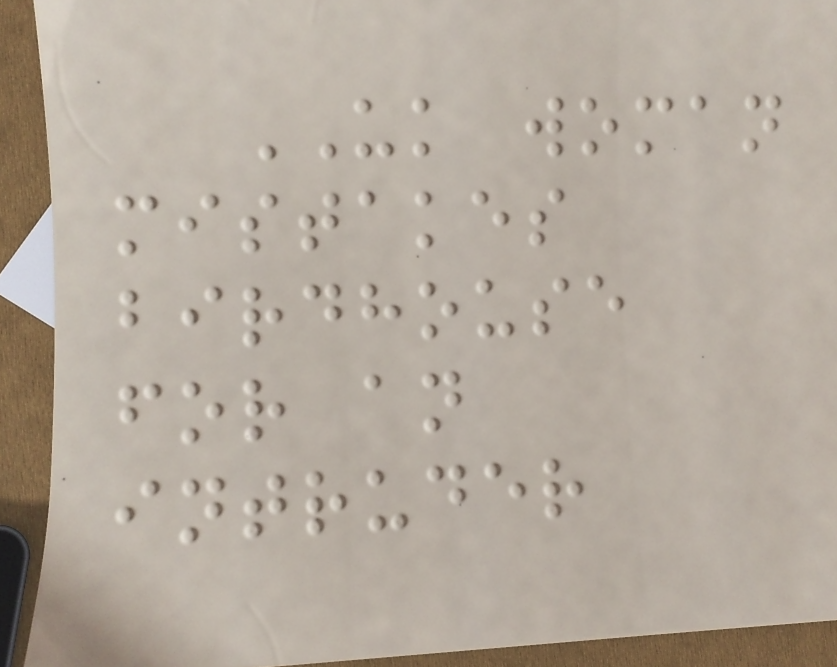UK woman
mistakes
birdhouse
for an
intruder
